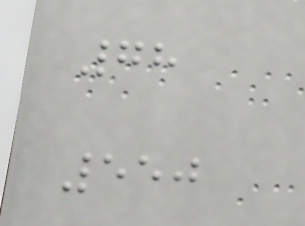78
550
